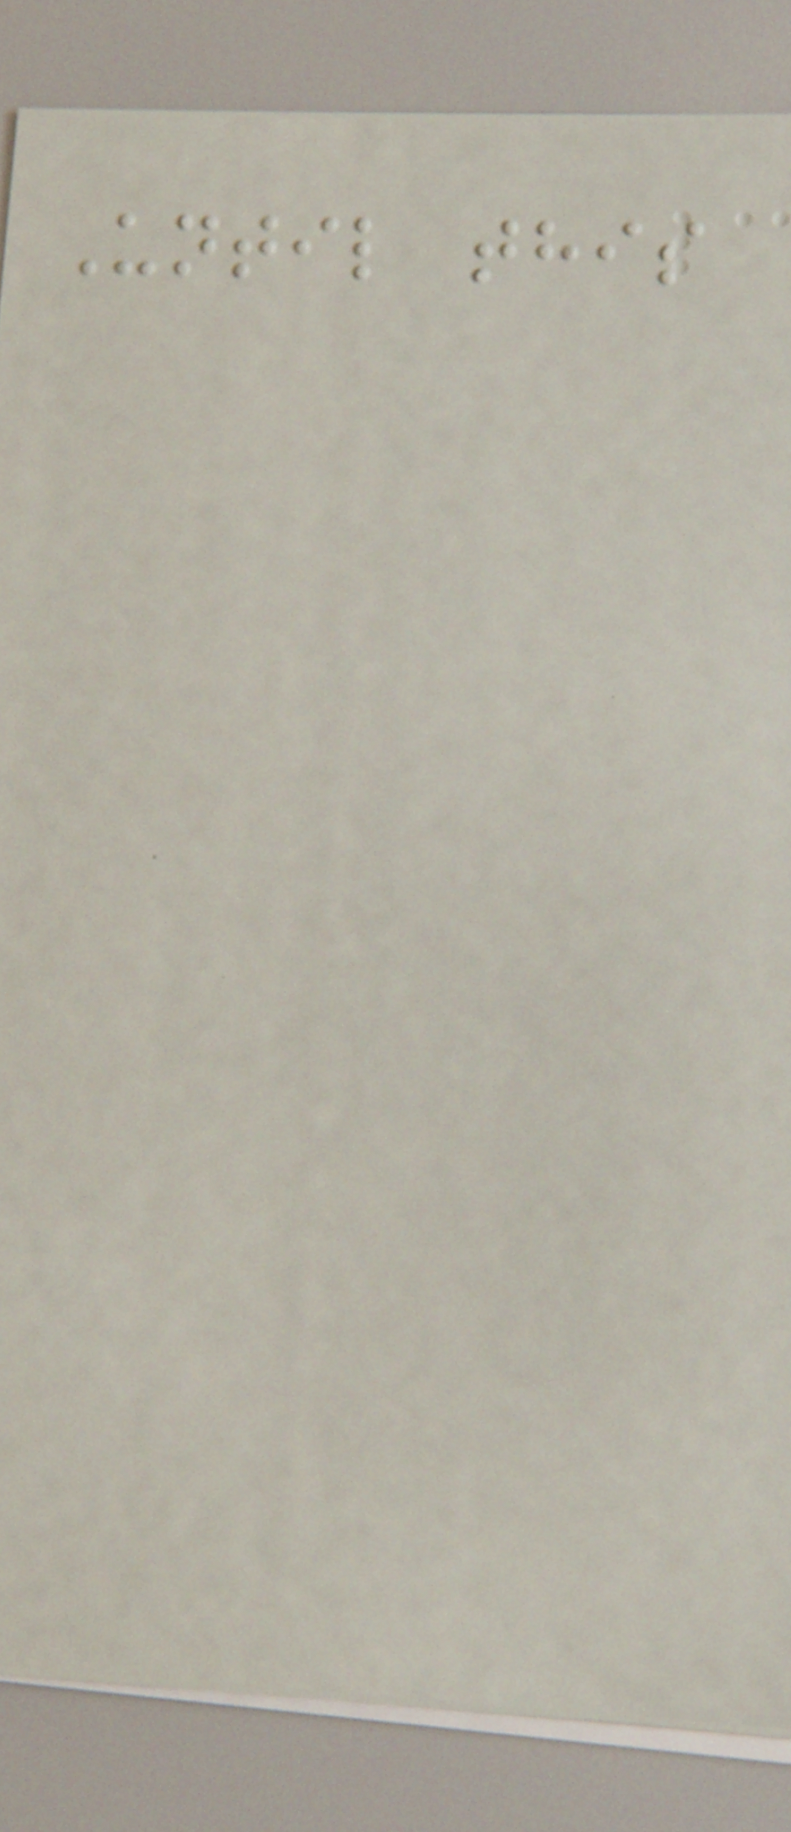Until this
